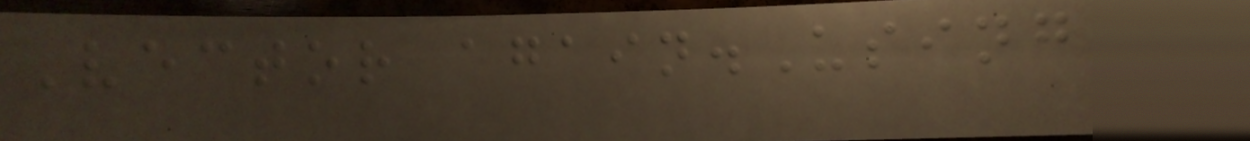Vector again.Using
